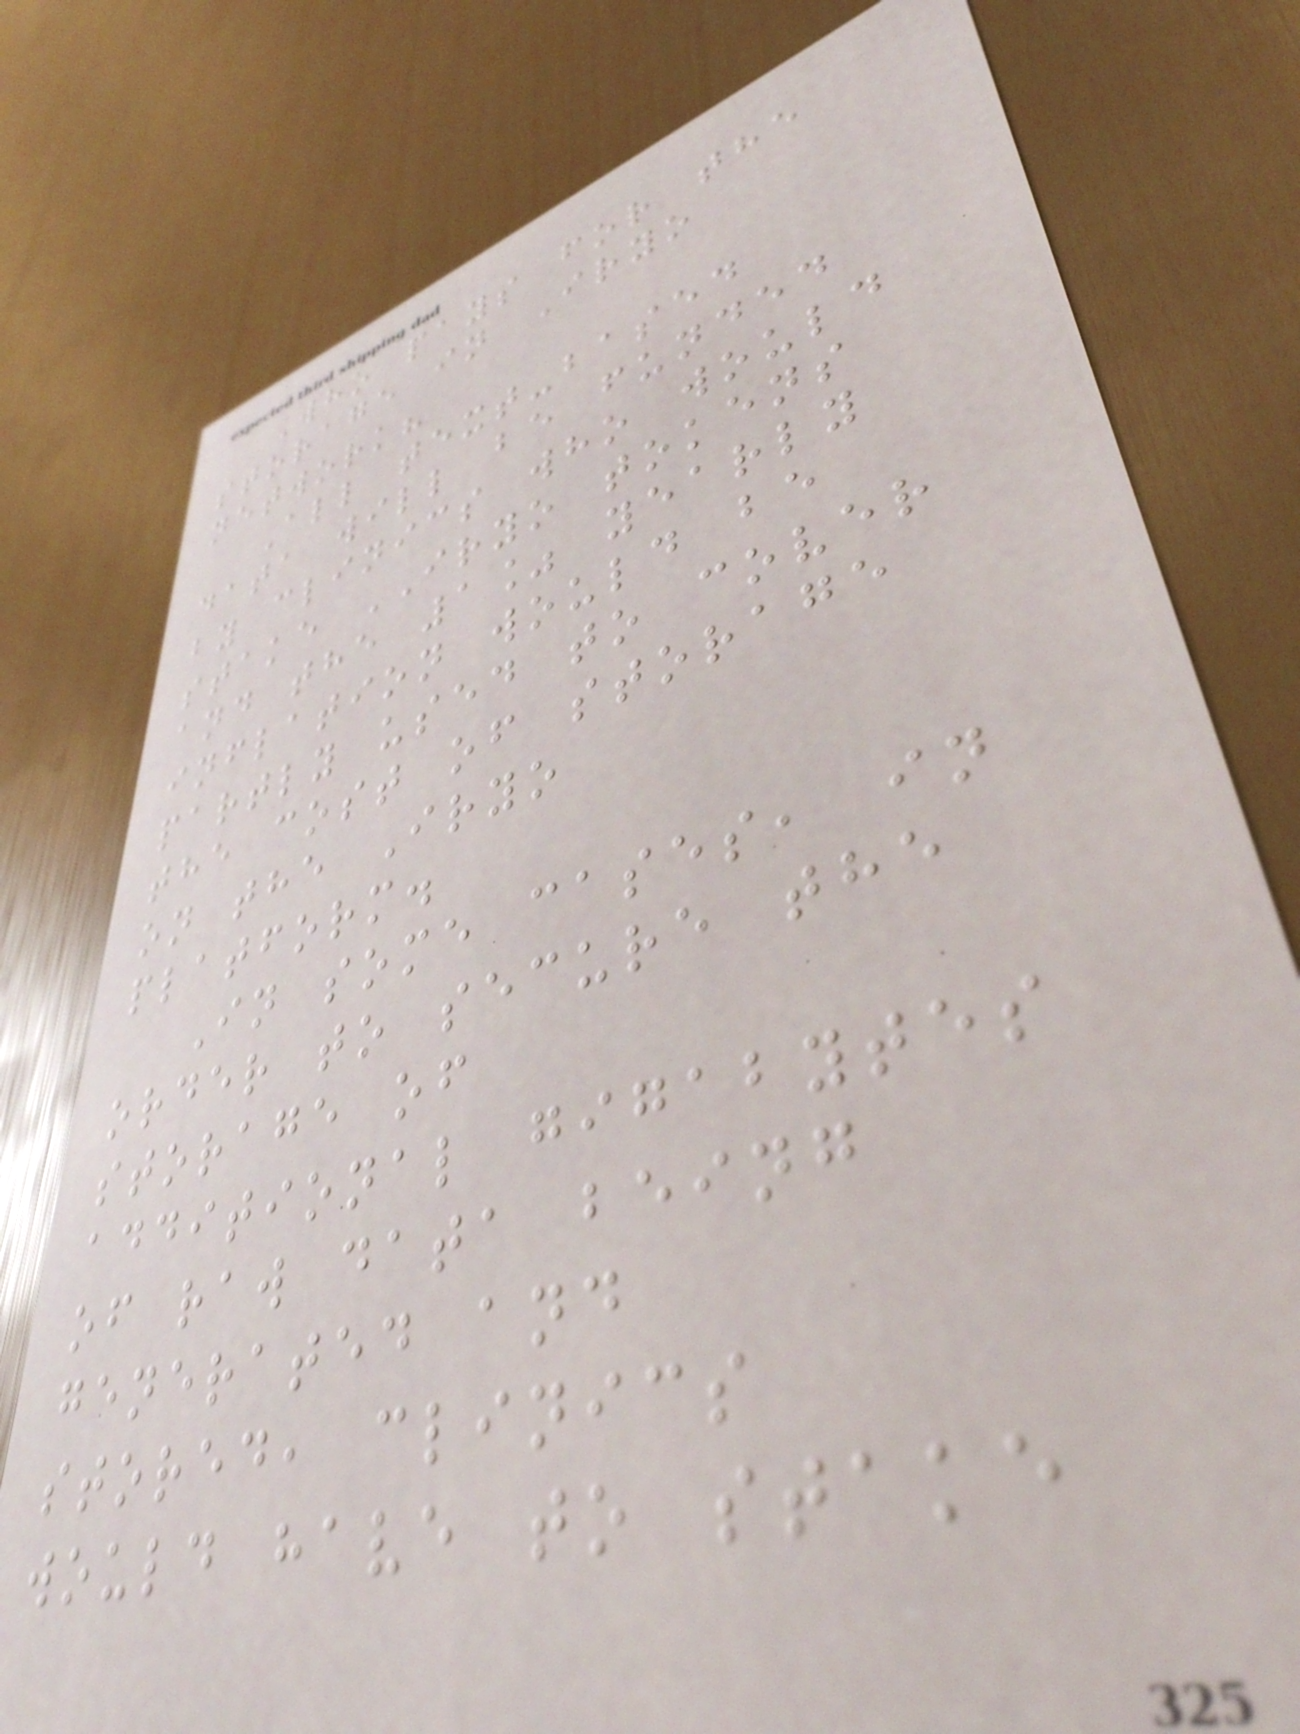Who pays for the
storage in Iryo
network?
All text-based
data will be funded
by clinics who would
stake IRYO tokens
and the 1% yearly
inflation would be
partly used to cover
the cost of storage
on the Iryo
platform.
In some cases, in
order to secure the
storage of
additional gigabytes
of raw data being
generated and
stored, clinics
would have to stake
